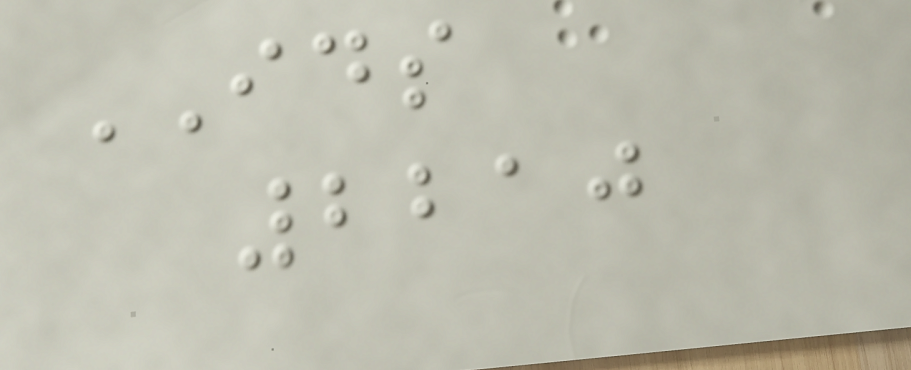IDS
2210
